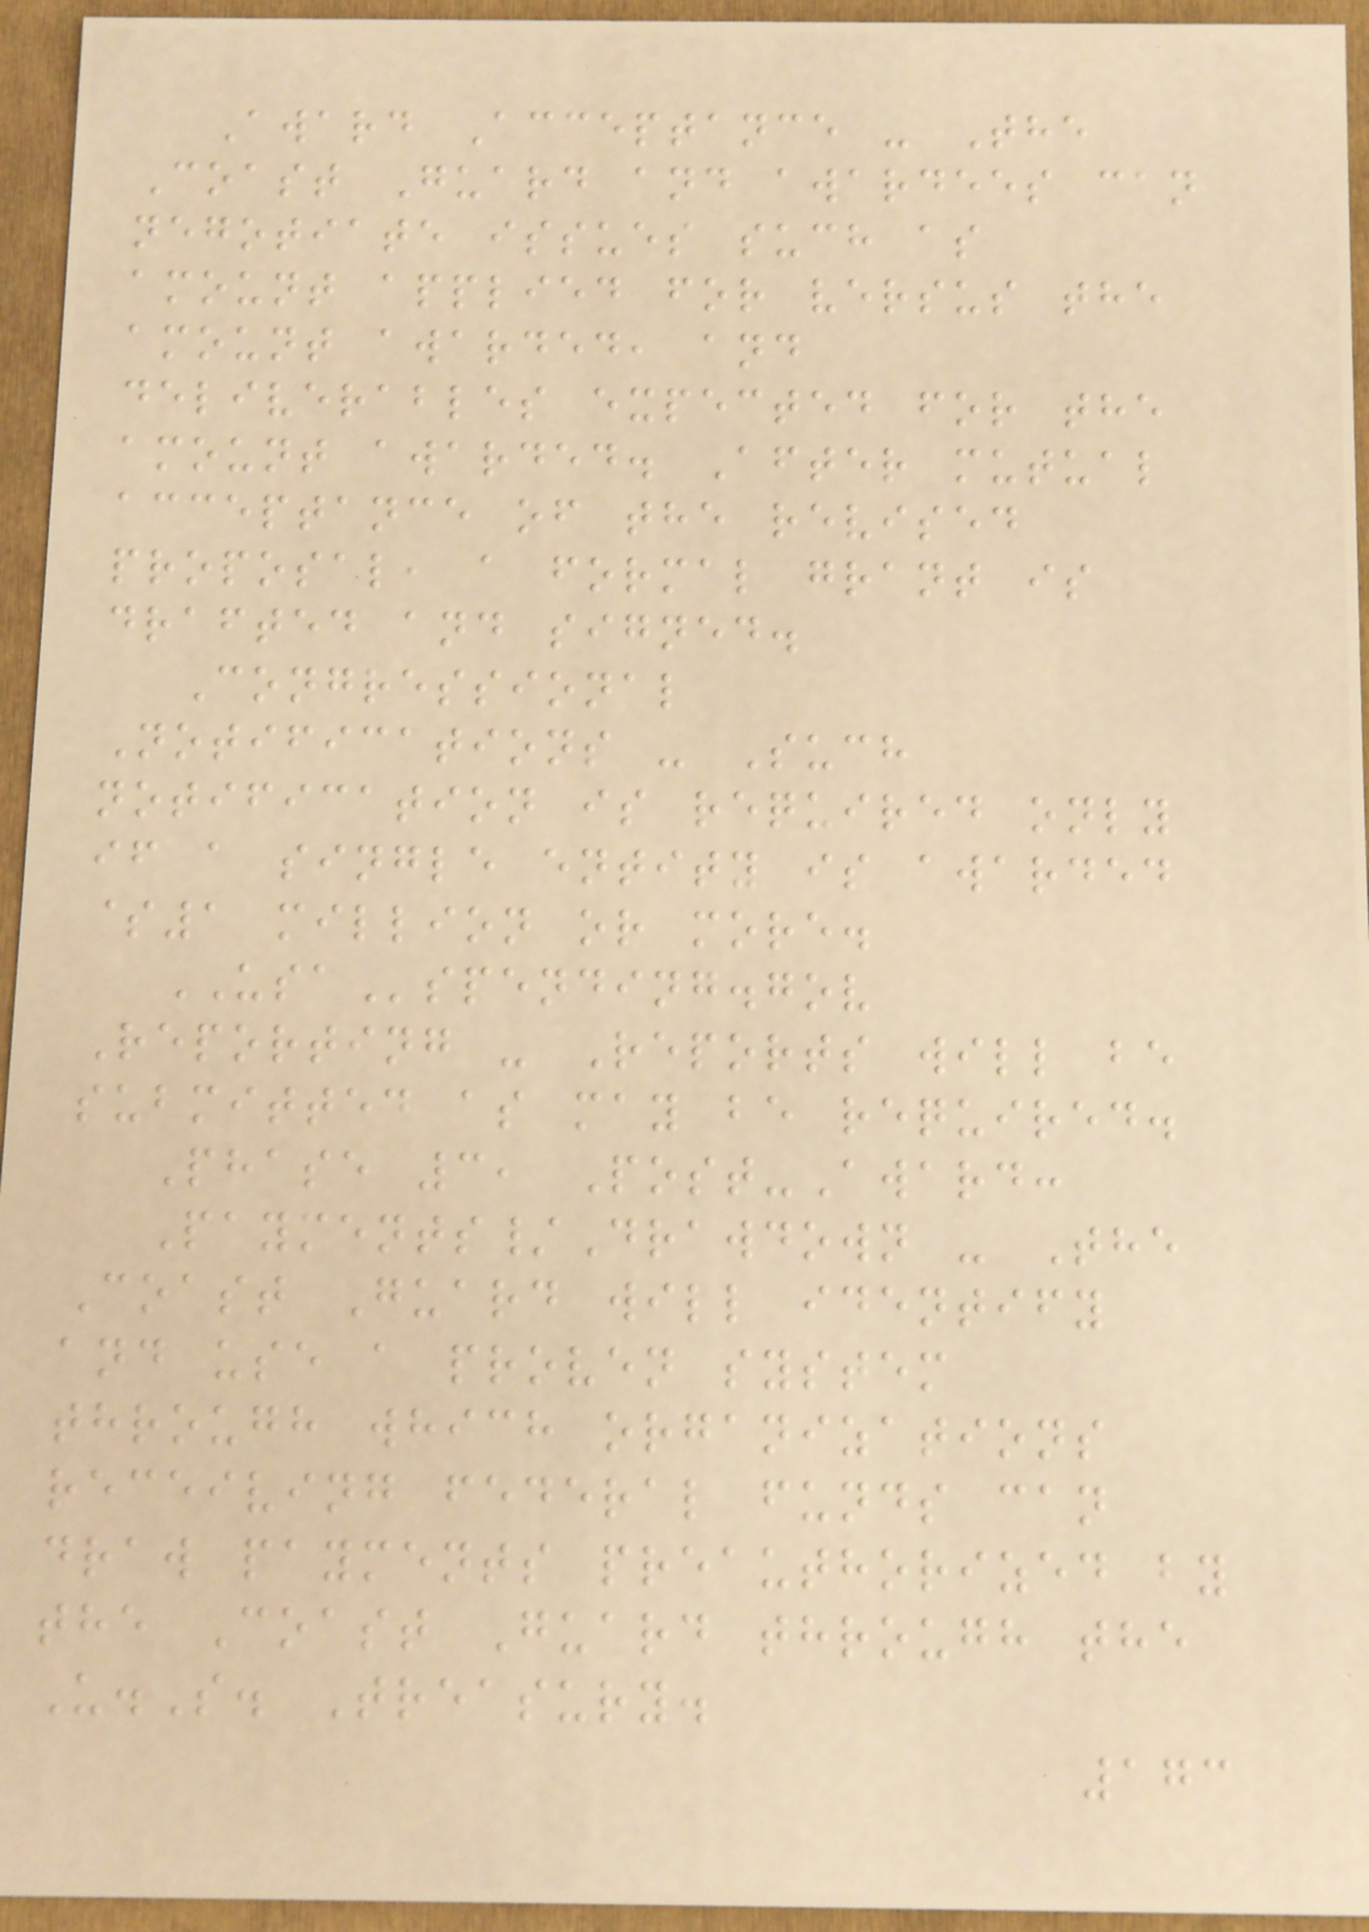Award Acceptance - The
Coast Guard and awardees can
negotiate issues such as
amount applied for versus the
amount awarded, and
deliverables expected for the
amount awarded. After mutual
acceptance of the revised
proposal, a formal grant is
drafted and signed.
Congressional
Notifications - Such
notification is required only
if a single entity is awarded
$1 million or more.
USAspending.gov
Reporting - Reports will be
submitted as may be required.
Phase 3, Post-Award:
Payments/Drawdown - The
Coast Guard will identify
and use a proven system
through which organizations
receiving federal funds can
draw payments preauthorized by
the Coast Guard through the
U.S. Treasury.
173
